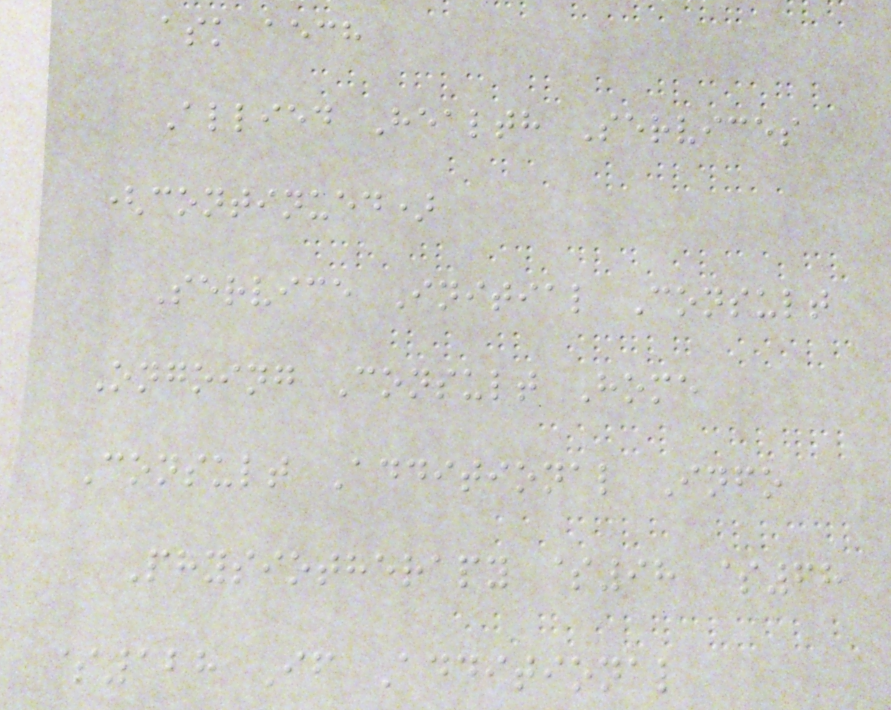ask aech
Allied Health Services
(continued)
Service Initial Consult
Ongoing Consult Home
Consult Additional Info
Physiotherapy $98 $68
$128 If Additional
